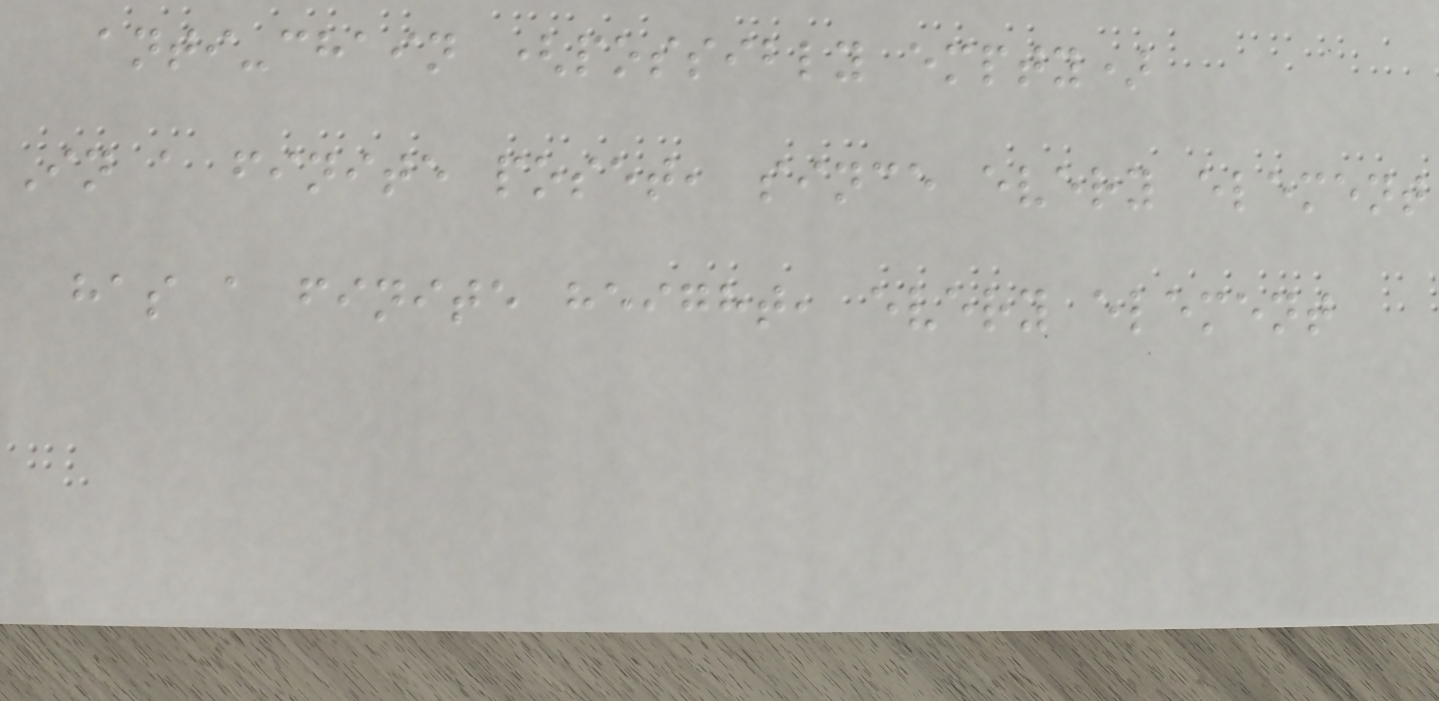anti-chain (possibly empty)
In a finite poset, since every element
has a finite height, every element
